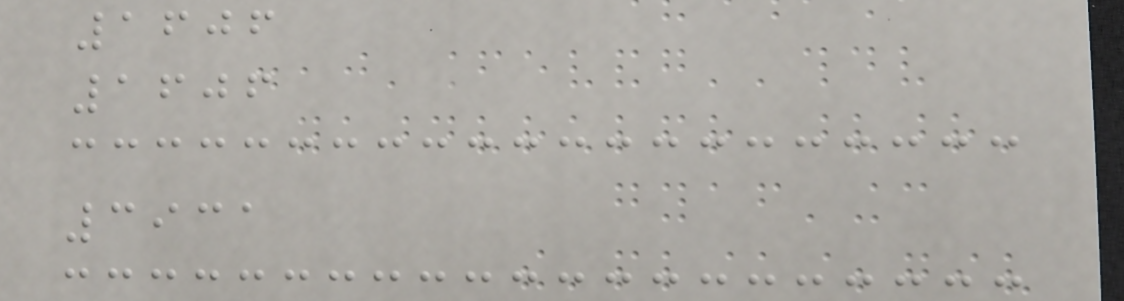1606
1606
3931
